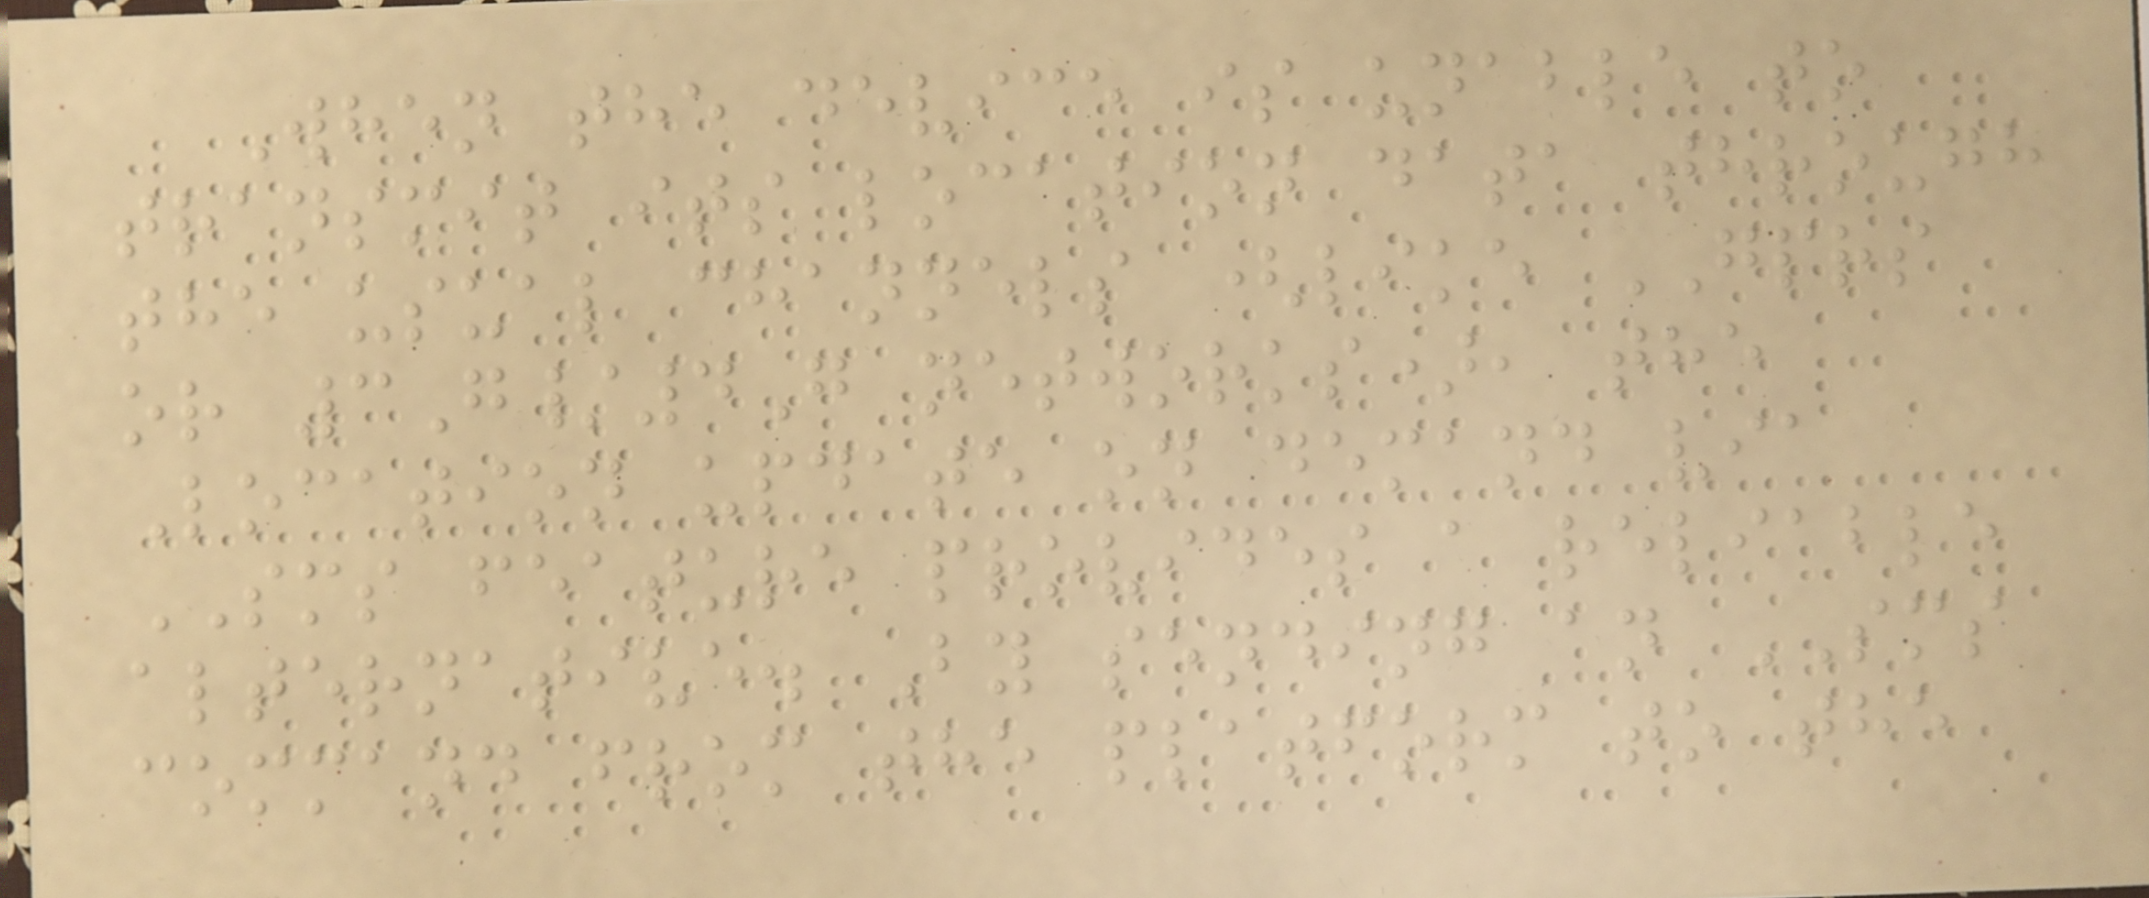When the device is unable to
transmit its location data through
the usual channels (like GPRS
or 3G/4G networks), the
Location update on demand via
SMS feature provides a reliable
alternative. By sending an SMS
command from the platform to the
